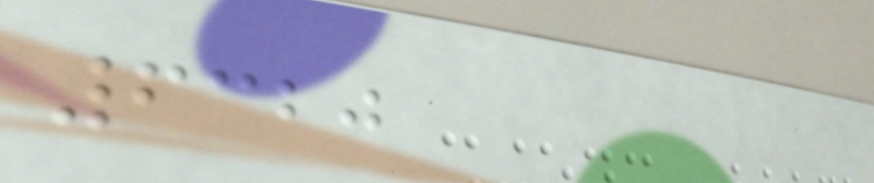6320
